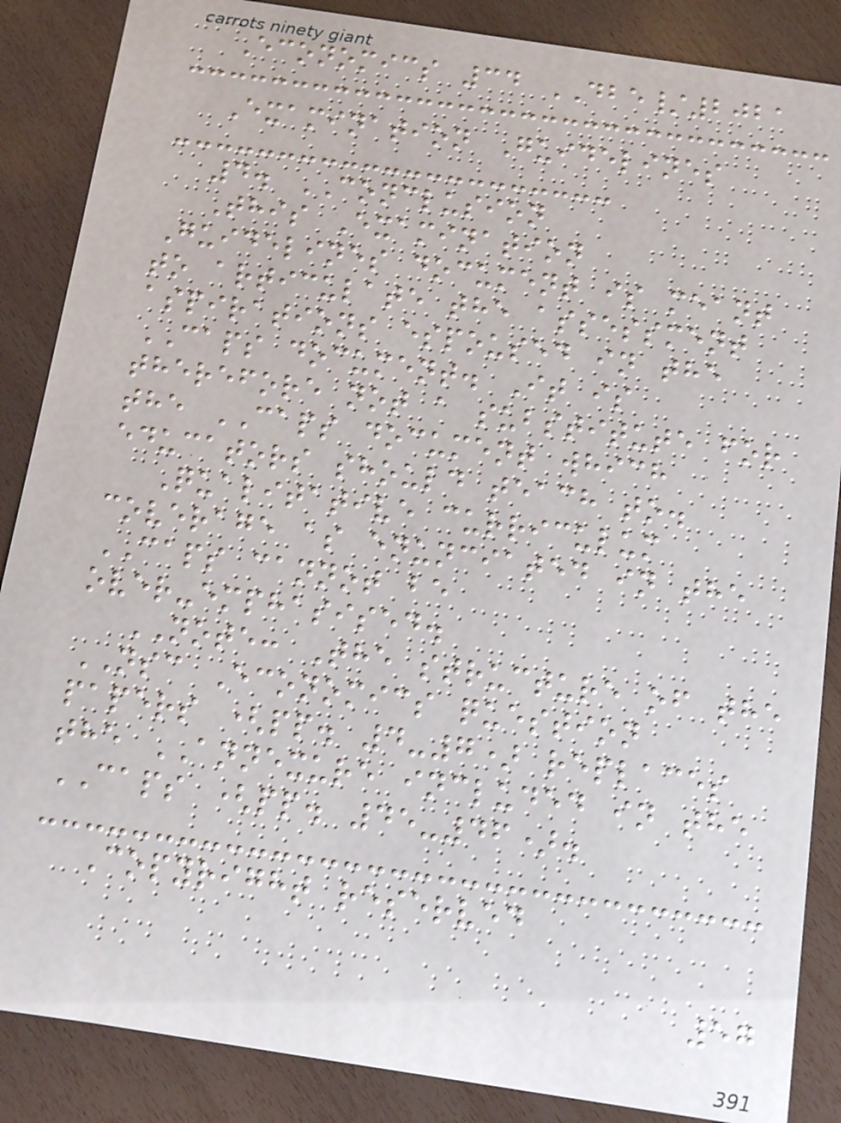Economics 34 DBE/2021
Examination Guidelines
4. CONCLUSION
This Examination
Guidelines document is meant
to articulate the assessment
aspirations espoused in the
CAPS document. It is
therefore not a substitute for
the CAPS document which
educators should teach to.
Qualitative curriculum
coverage as enunciated in the
CAPS cannot be
over-emphasised.
NOTE: The structure of the
NSC Economics question
papers (pp. 4-7) replaces
the ANNEXURE included in the
CAPS (pp. 45-46).
Copyright reserved
57
